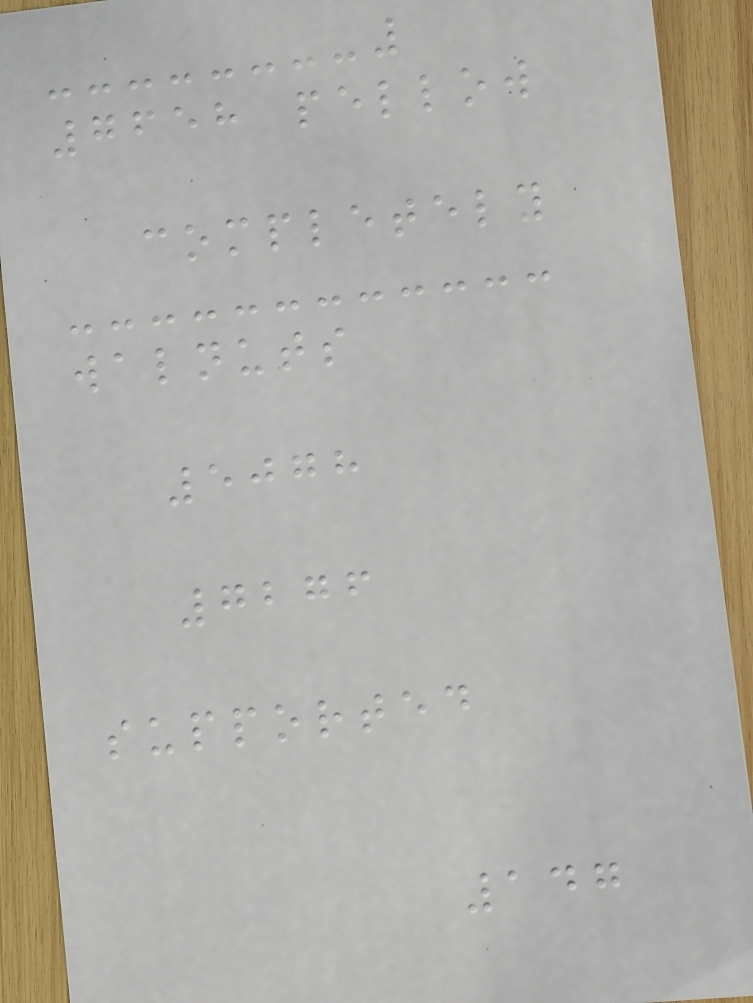7658 pellow
completely
walnuts
5078
7276
supported
147
